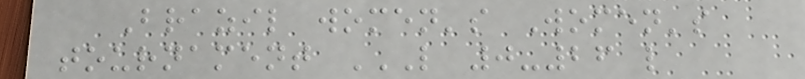Brazil women's Women's
tournament L 0-26 L
